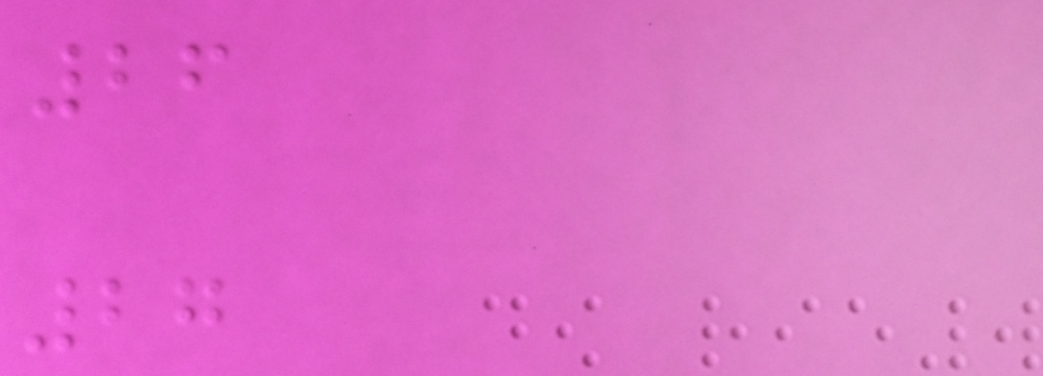26
27
